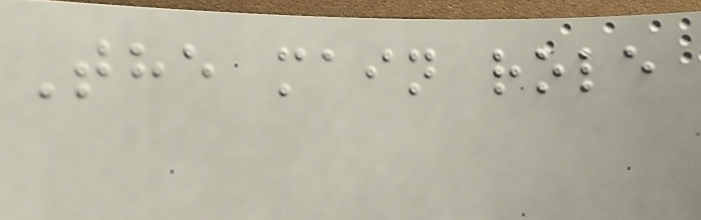The main role
